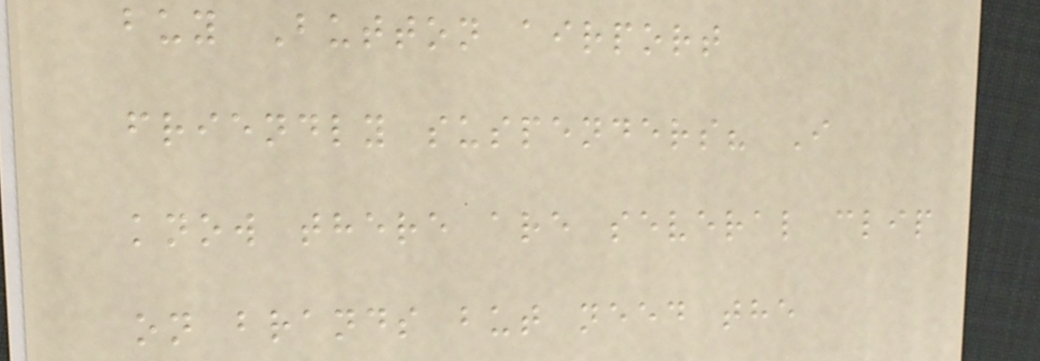buy Button airport
friendly suspenders? I
know there are several clip
on brands but need the
